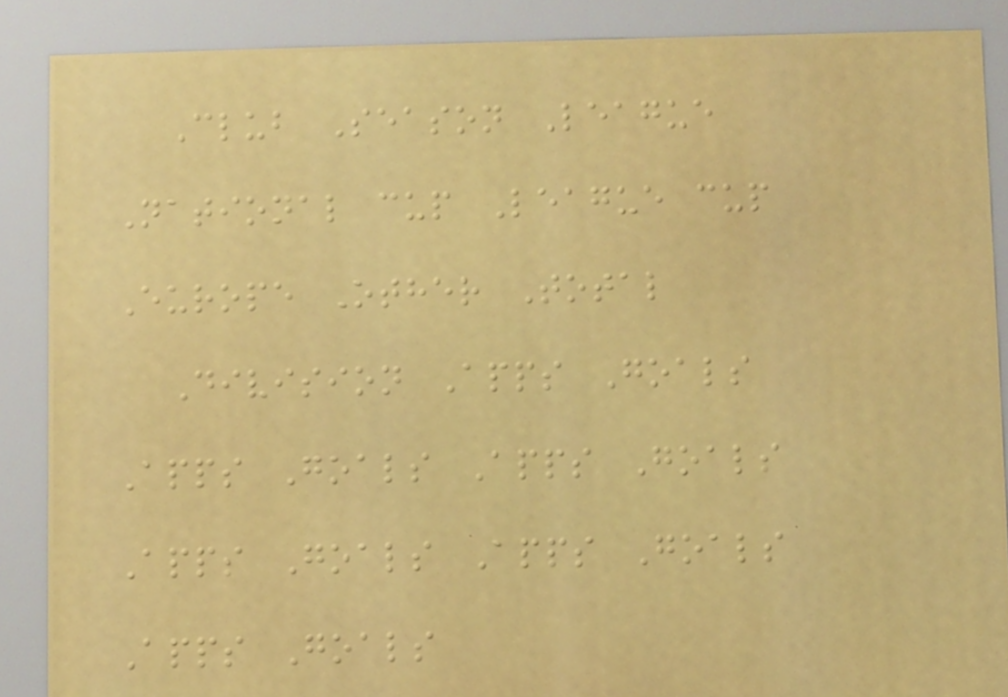Club Season League
National cup League cup
Europe Other Total
Division Apps Goals
Apps Goals Apps Goals
Apps Goals Apps Goals
Apps Goals
